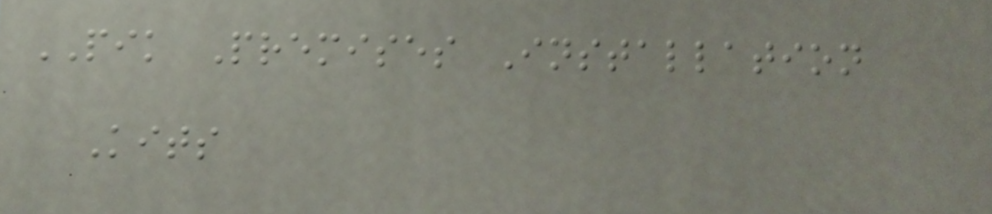PIK Premises Installation
Kits
